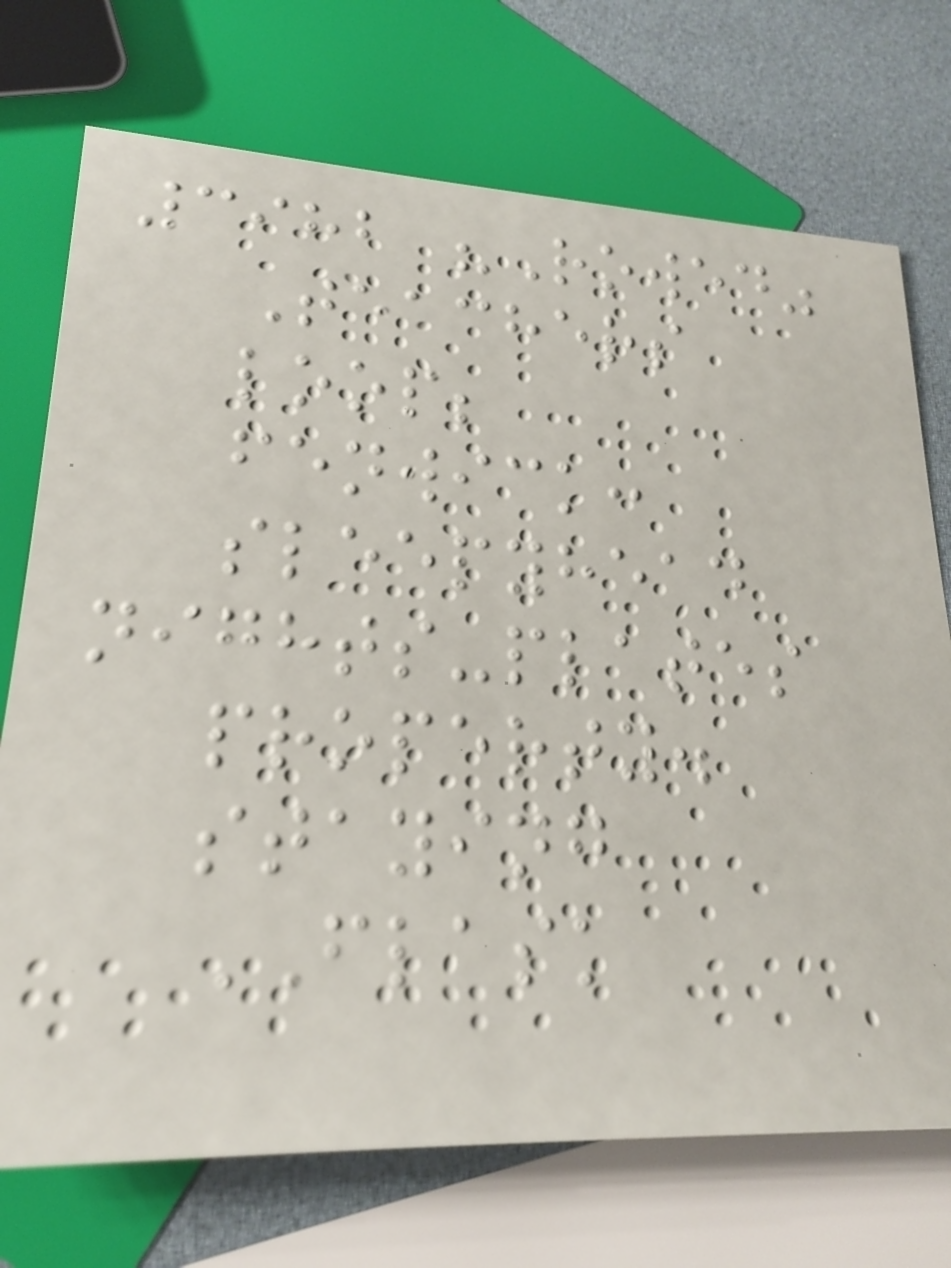3982 "Rowed"
Teachers
loop;
fenwick:
sleepyhead
nights-plates
property.
staying
FLASK
